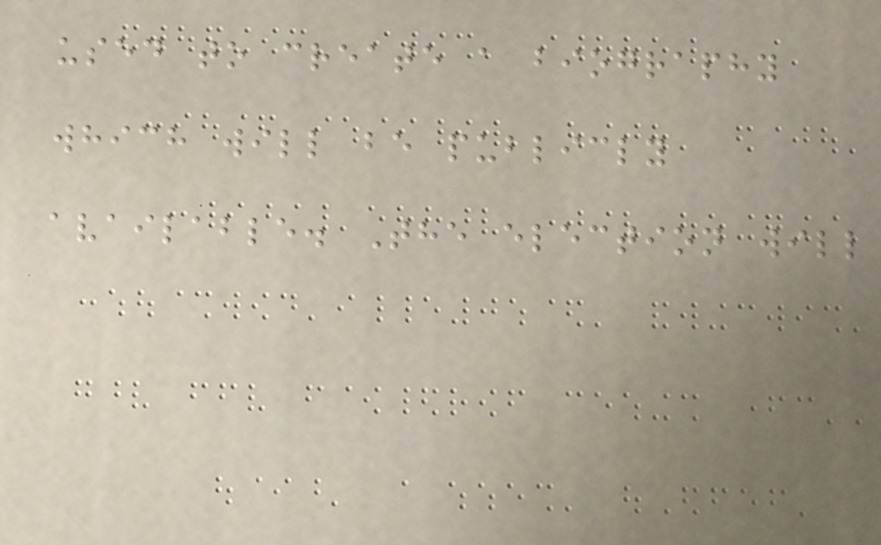used to create a biography
which will be publicly
available. The election will
